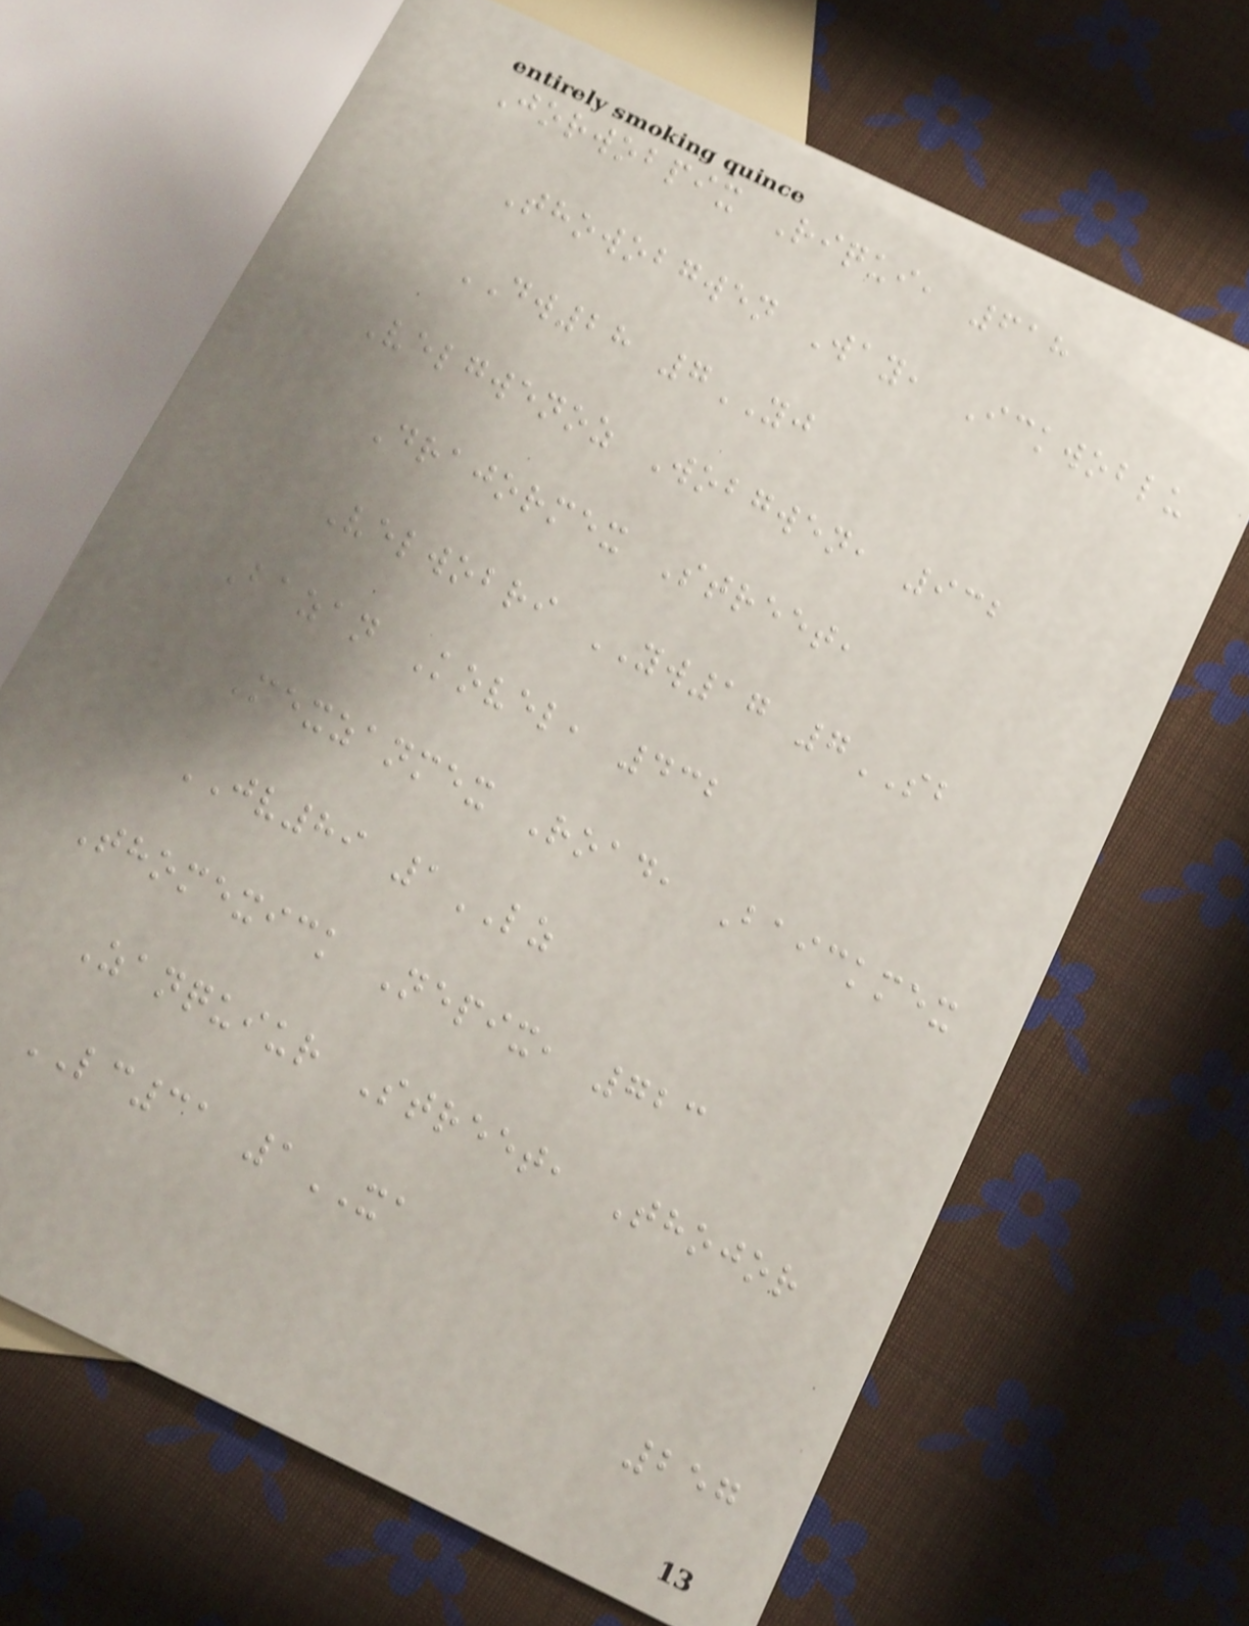Jorwobpix Riqui, 618
Thowobgwen Way, Ickwoblu
DW28 7YJ
Velgwenoz Wobgwen, 932
Drajormex Street,
Velwobri YW17 7SB
Bazan Kovel, 432
Mexzanmex Road, Baickmex
JV89 1LZ
Thomexick Nepix, 723
Zanquiur Street, Thojor
LC31 1XA
257
